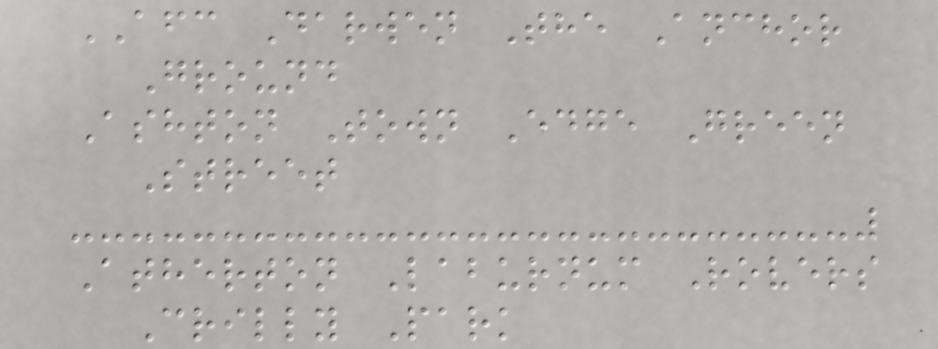AFC Darwen The Anchor
Ground
Ashton Town Edge Green
Street
Atherton Laburnum Rovers
Crilly Park
